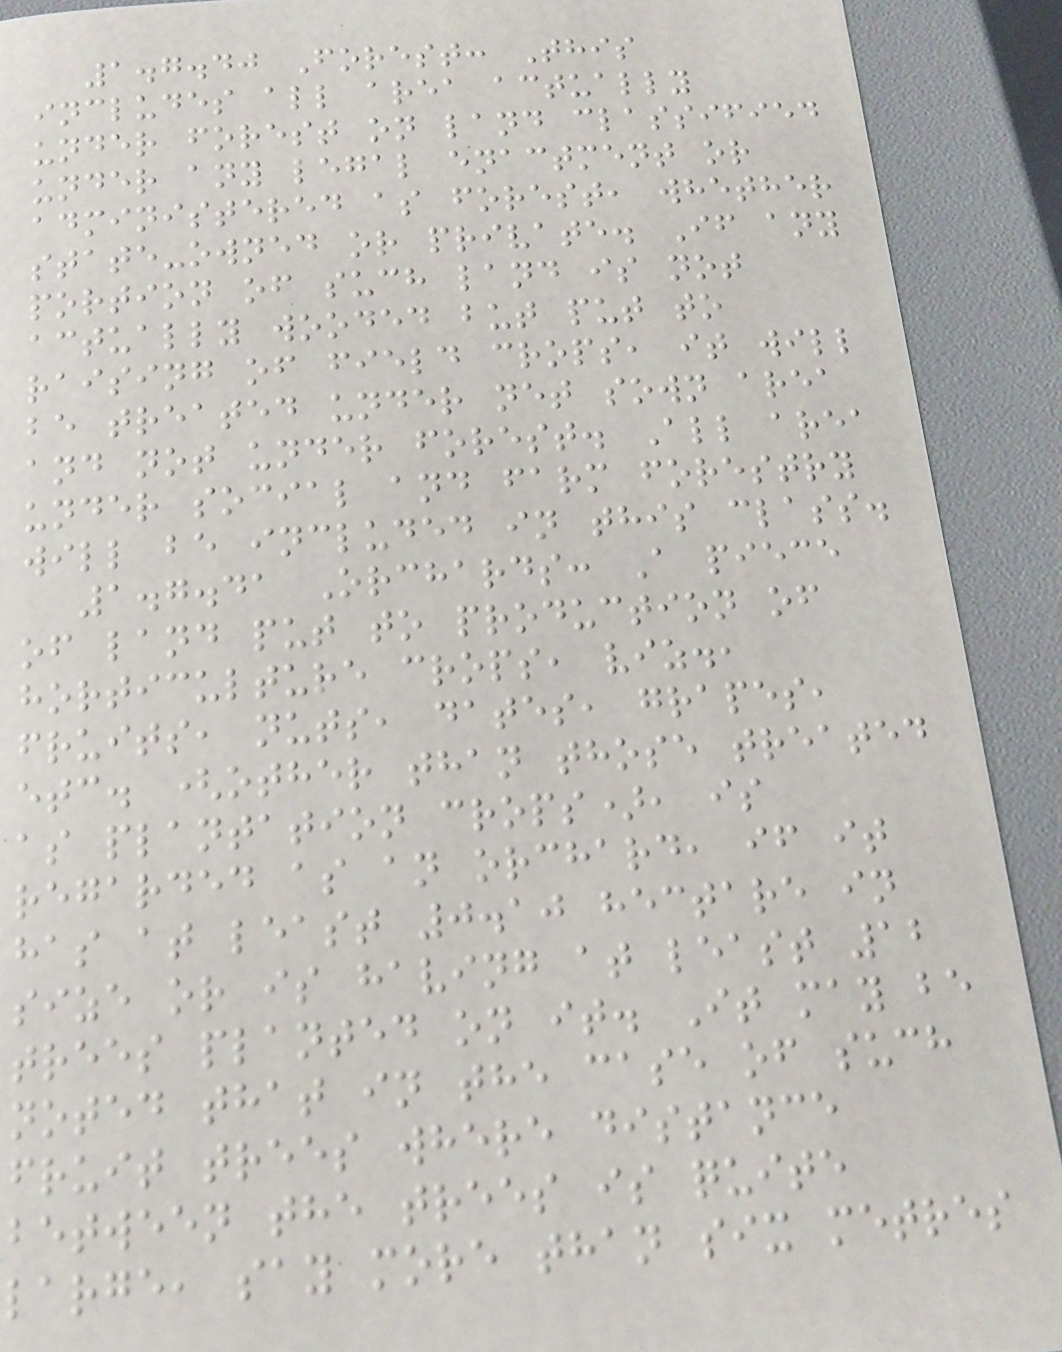1.7.40 Forest: This
includes all area actually
under forest on land classified
under any legal enactment or
administered as forest, whether
state-owned or private. If any
portion of such land is not
actually wooded but put to
raising of field crops, it will
be treated under net sown area
and not under forest. All area
under social and farm forestry
will be included in this class.
1.7.41 Orchards: A piece
of land put to production of
horticulture crops, viz.,
fruits, nuts, dates, grapes,
etc. (other than those treated
as plantation crops), is
regarded as an orchard, if it
has at least 0.10 hectare in
size or is having at least 12
trees planted on it. It may be
noted that in the case of such
fruit trees where distance
between the trees is quite
large, say more than six metres
